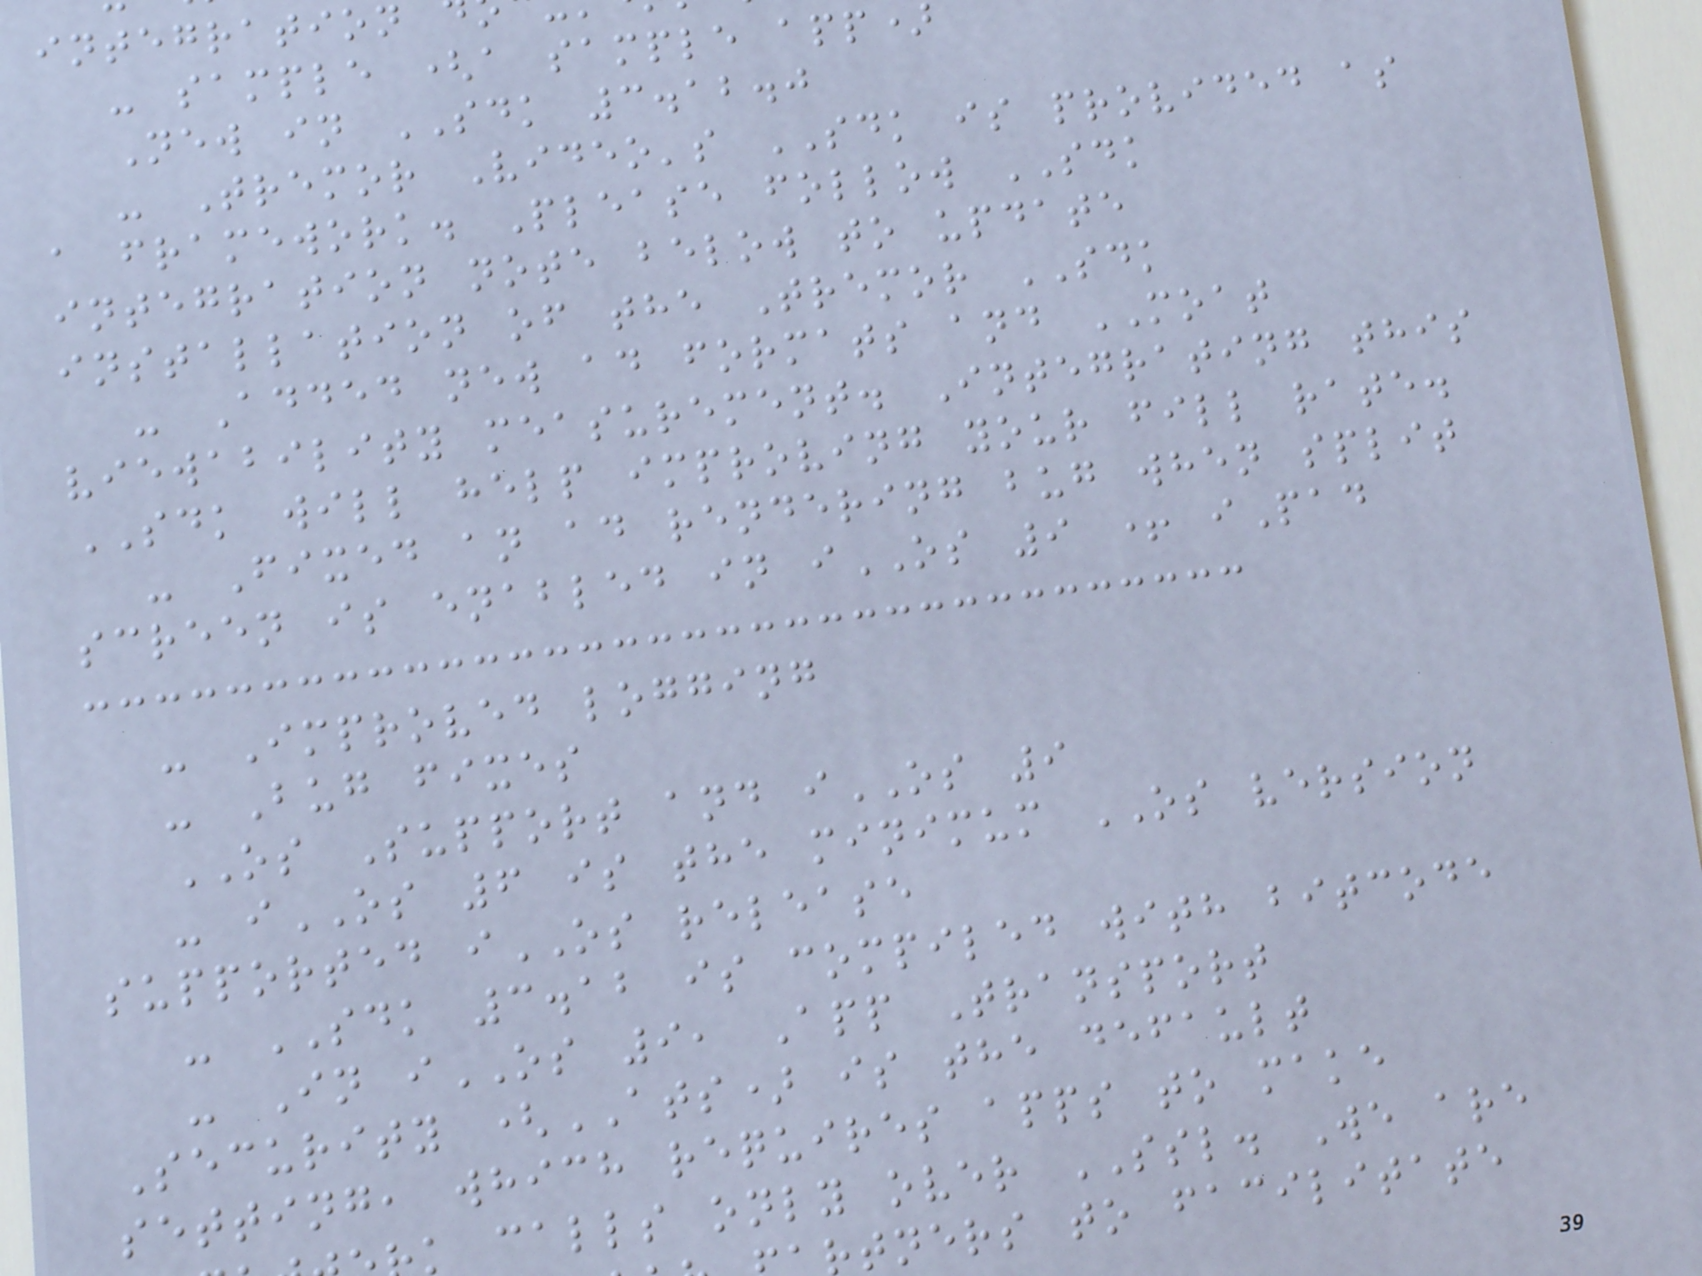integration
- sample (a sample app)
New in SDK 3.12.0
- Tremor Video's SDK is provided as
a framework. Please follow SDK
integration note below to update
installation of the Tremor SDK
- Added new ad formats and MOAT
viewability measurement. Integrating this
SDK will help improving your fill rate.
- Fixed an ad rendering bug when split
screen is enabled in iOS 9 + iPad
- Improved logging
- Bug fixes
OS Support and iOS 9
- iOS 6 is the minimum OS version
supported iOS release
- SDK 3.12 is compiled with bitcode
- In iOS 9, App Transport
Security (ATS) is the default
setting, which requires apps to make
calls only over SSL. We are
tners to facilitate
